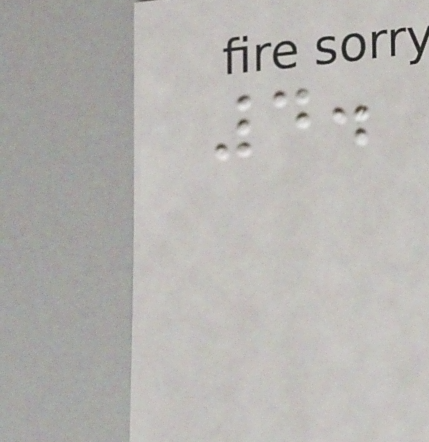4.
